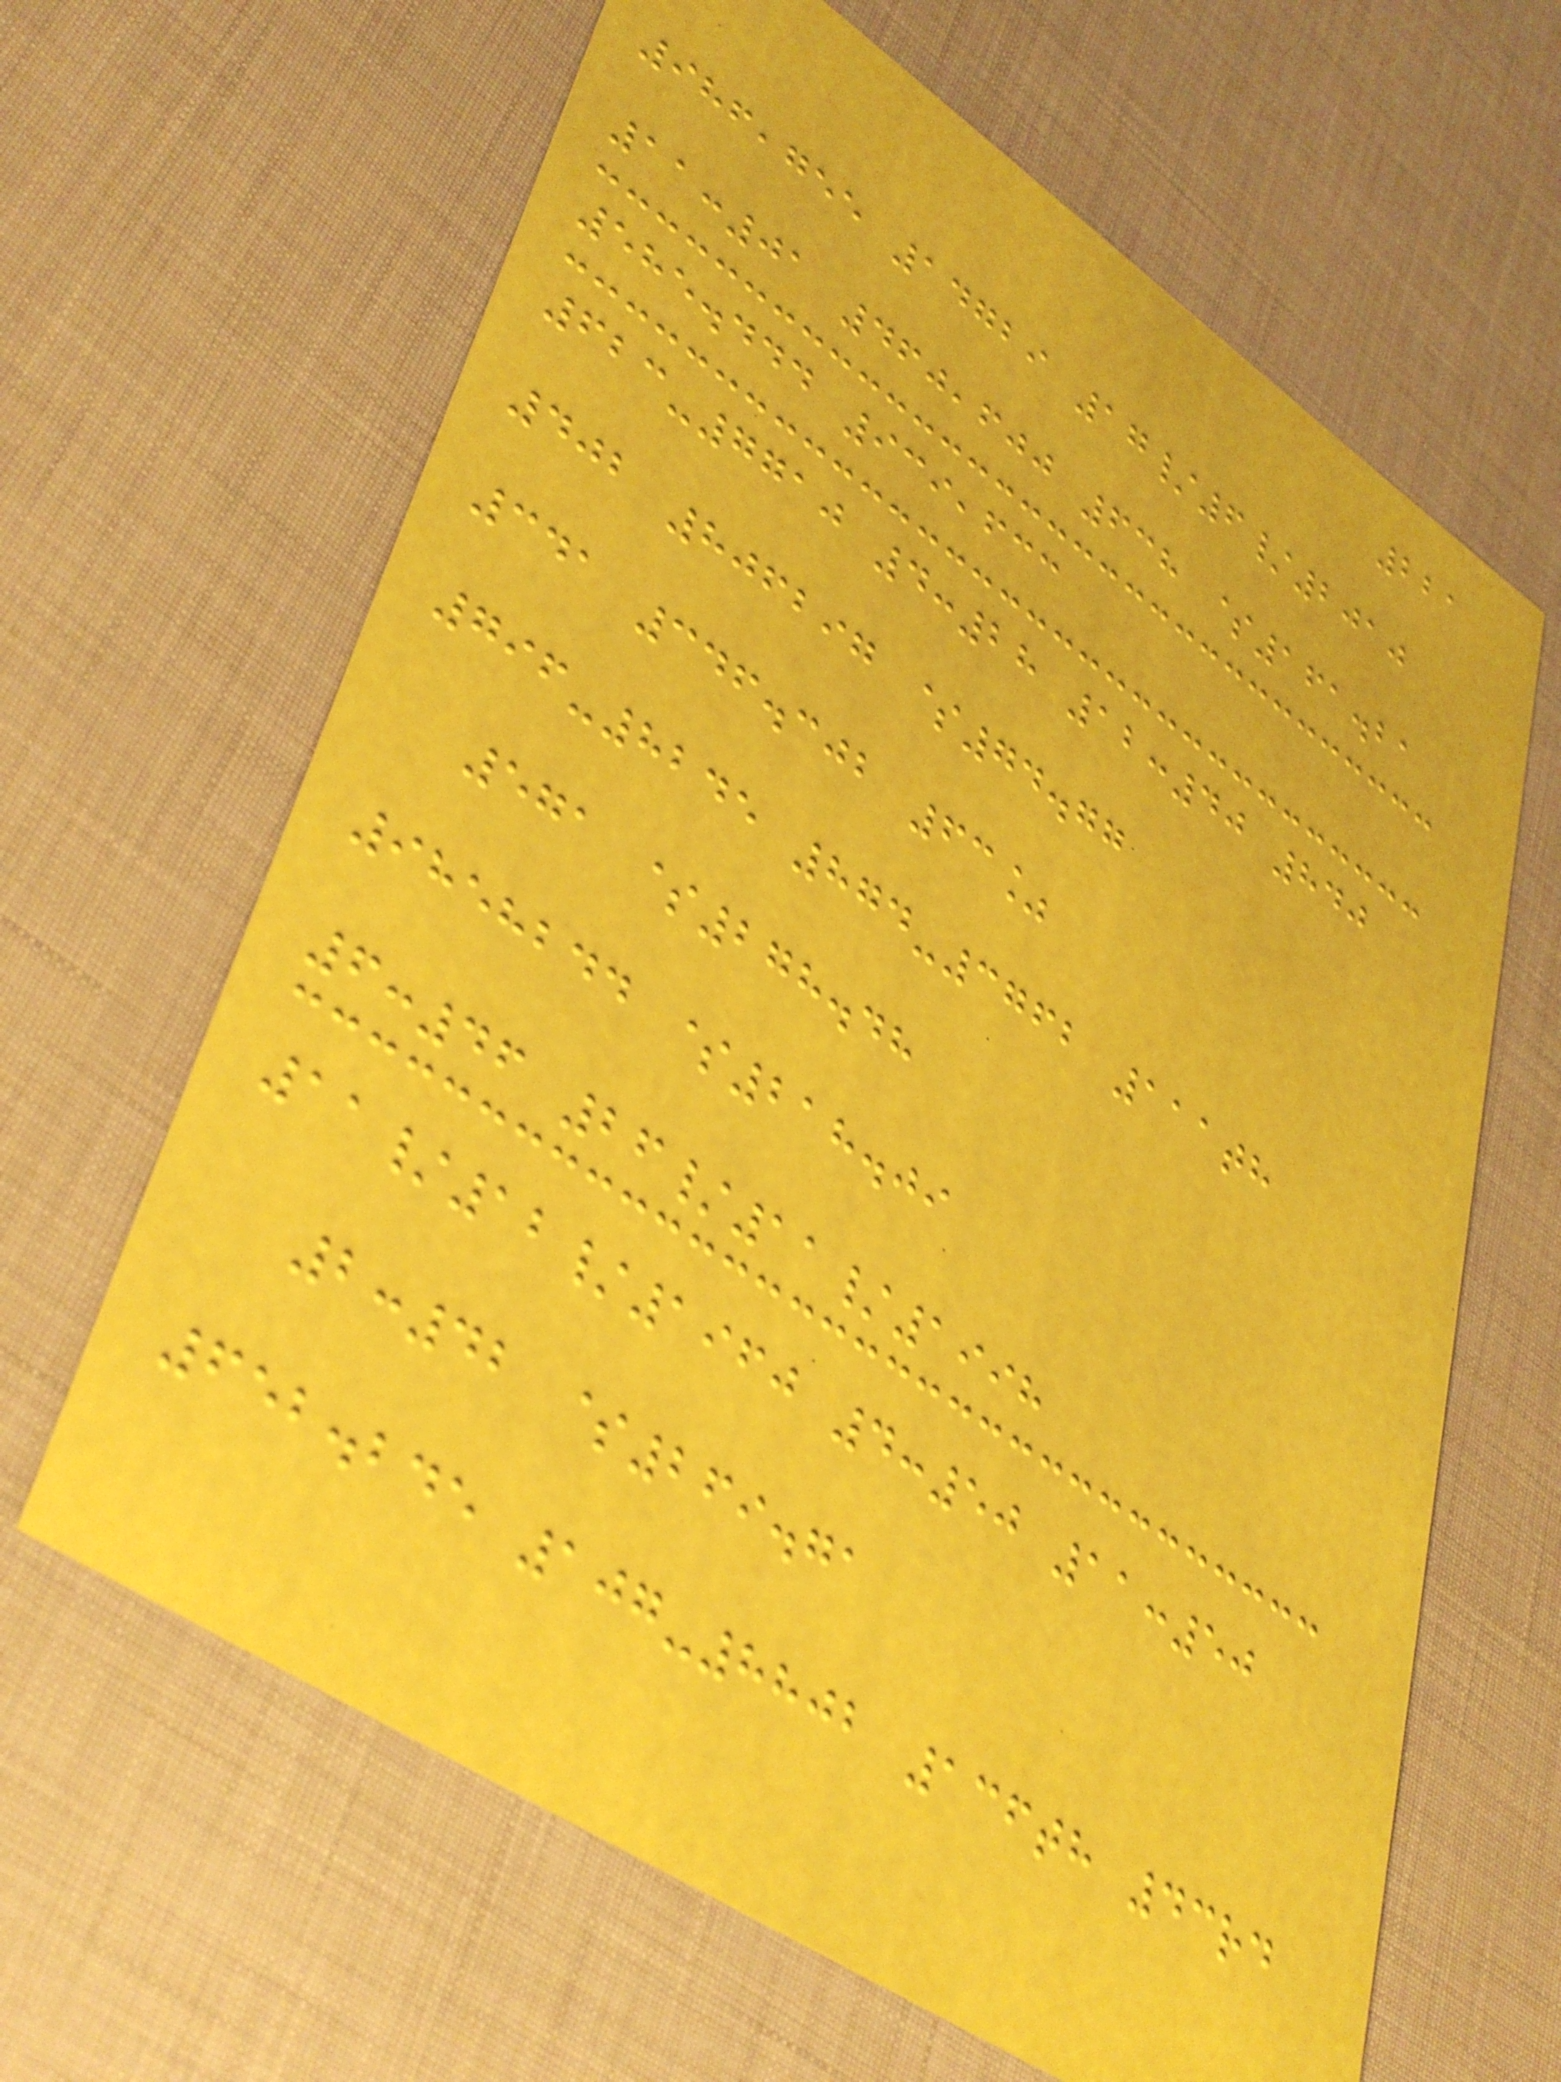221
986,755 14729 17/6/2010
11:01 460,600 638 $161.21
585.444 939,633
623-7710 4:28 12:40 840
402 806297 $74.77
341 346.302 63%
796-8245 874-3762 111th
571 $278.48
9858244 $218.09
6:46 26/11/1998
11/12/1960 4:50 11:50
2:42 $269.71
652.245 107-8802 136th 43rd
